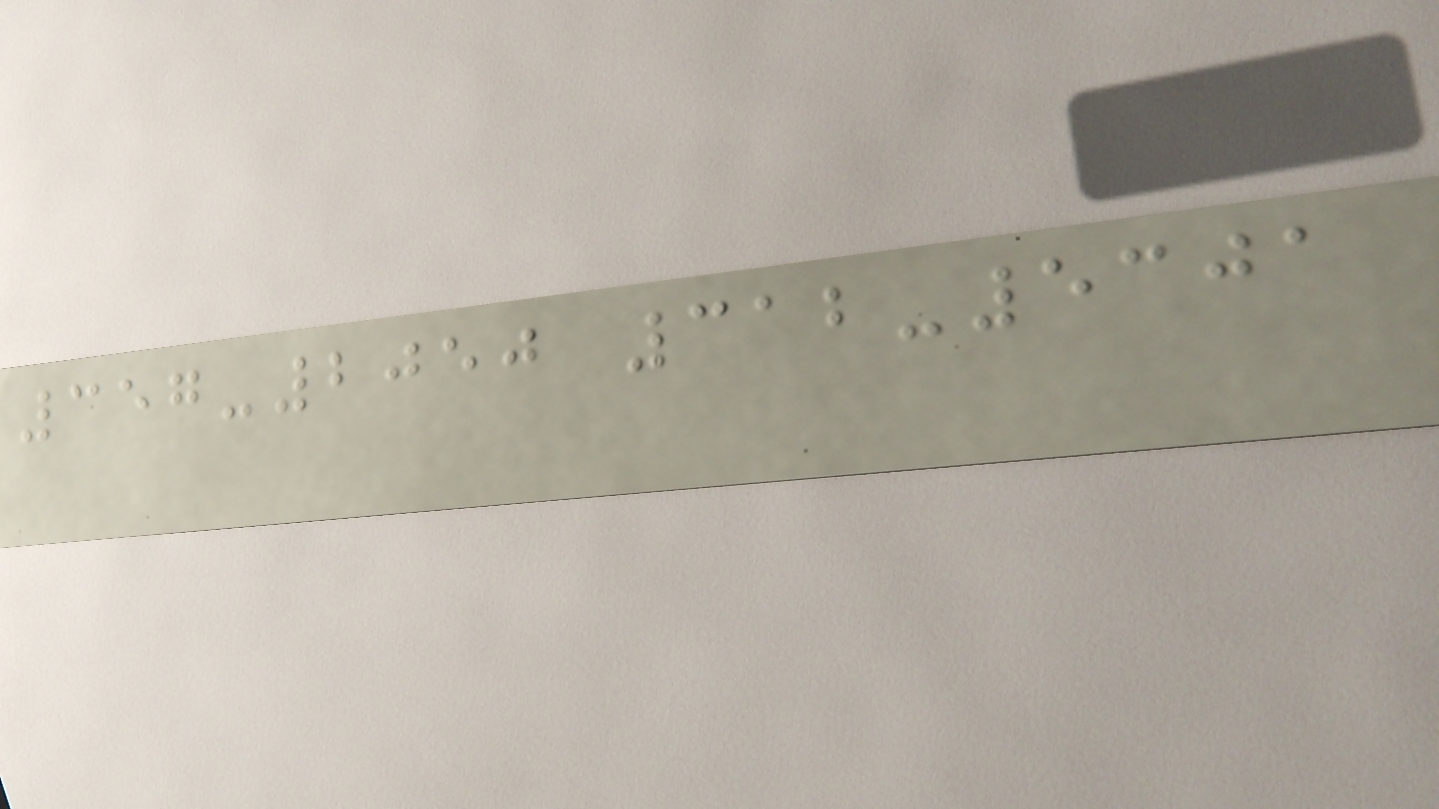357-2050 312-5301
